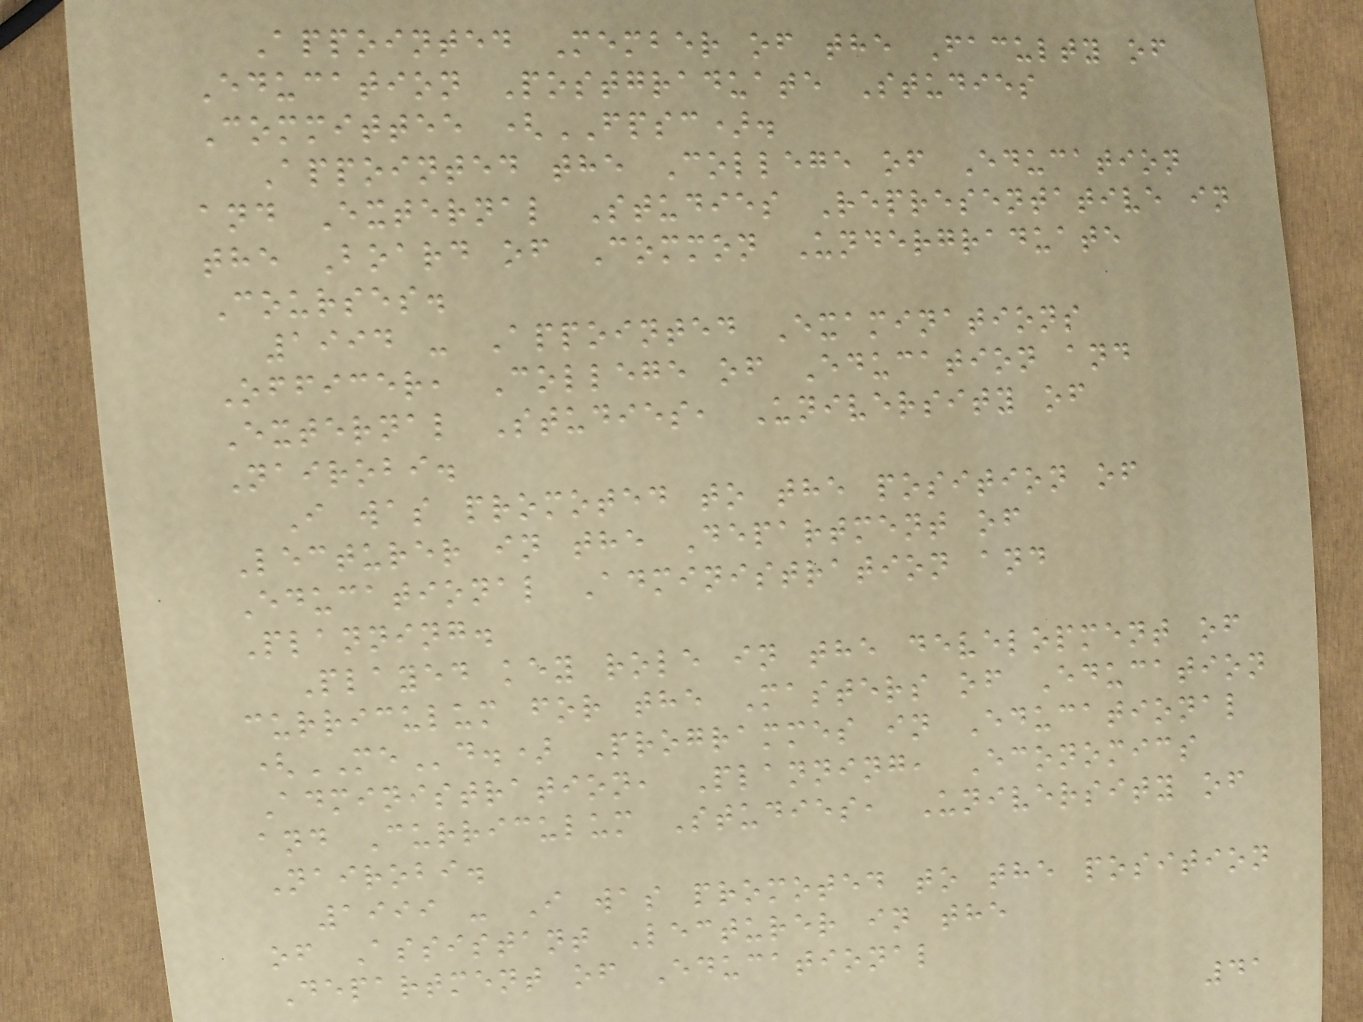Appointed Member of the Faculty of
Education Postgraduate Studies
Committee (FPSC).
Appointed the College of Education
and External Studies Representative in
the Board of Common Undergraduate
Courses.
1994 - Appointed Examinations
Officer, College of Education and
External Studies, University of
Nairobi.
I was promoted to the position of
Lecturer in the Department of
Educational Administration and
Planning.
Played key role in the development of
curriculum for the Masters of Education
(MEd.) Programmes in Educational
Administration, Planning, Economics
and Curriculum Studies, University of
Nairobi.
1999 - I was promoted to the position
of Assistant Lecturer in the
Department of Educational
41
